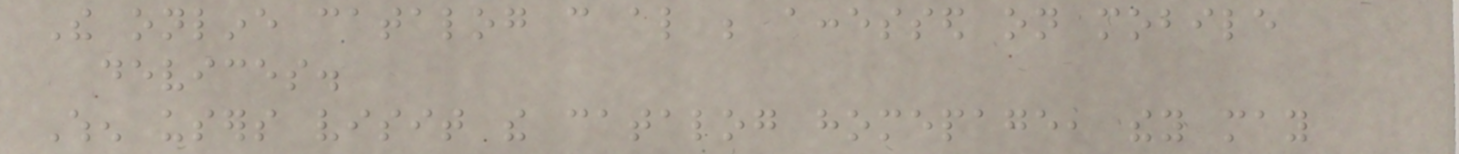The online catalog can also be accessed on mobile
devices.
When users visit the catalog homepage, they may
